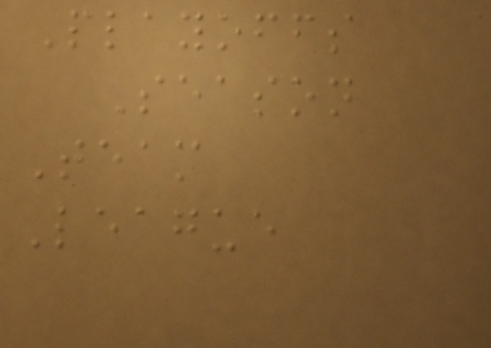Playoffs
Season
Team
League
